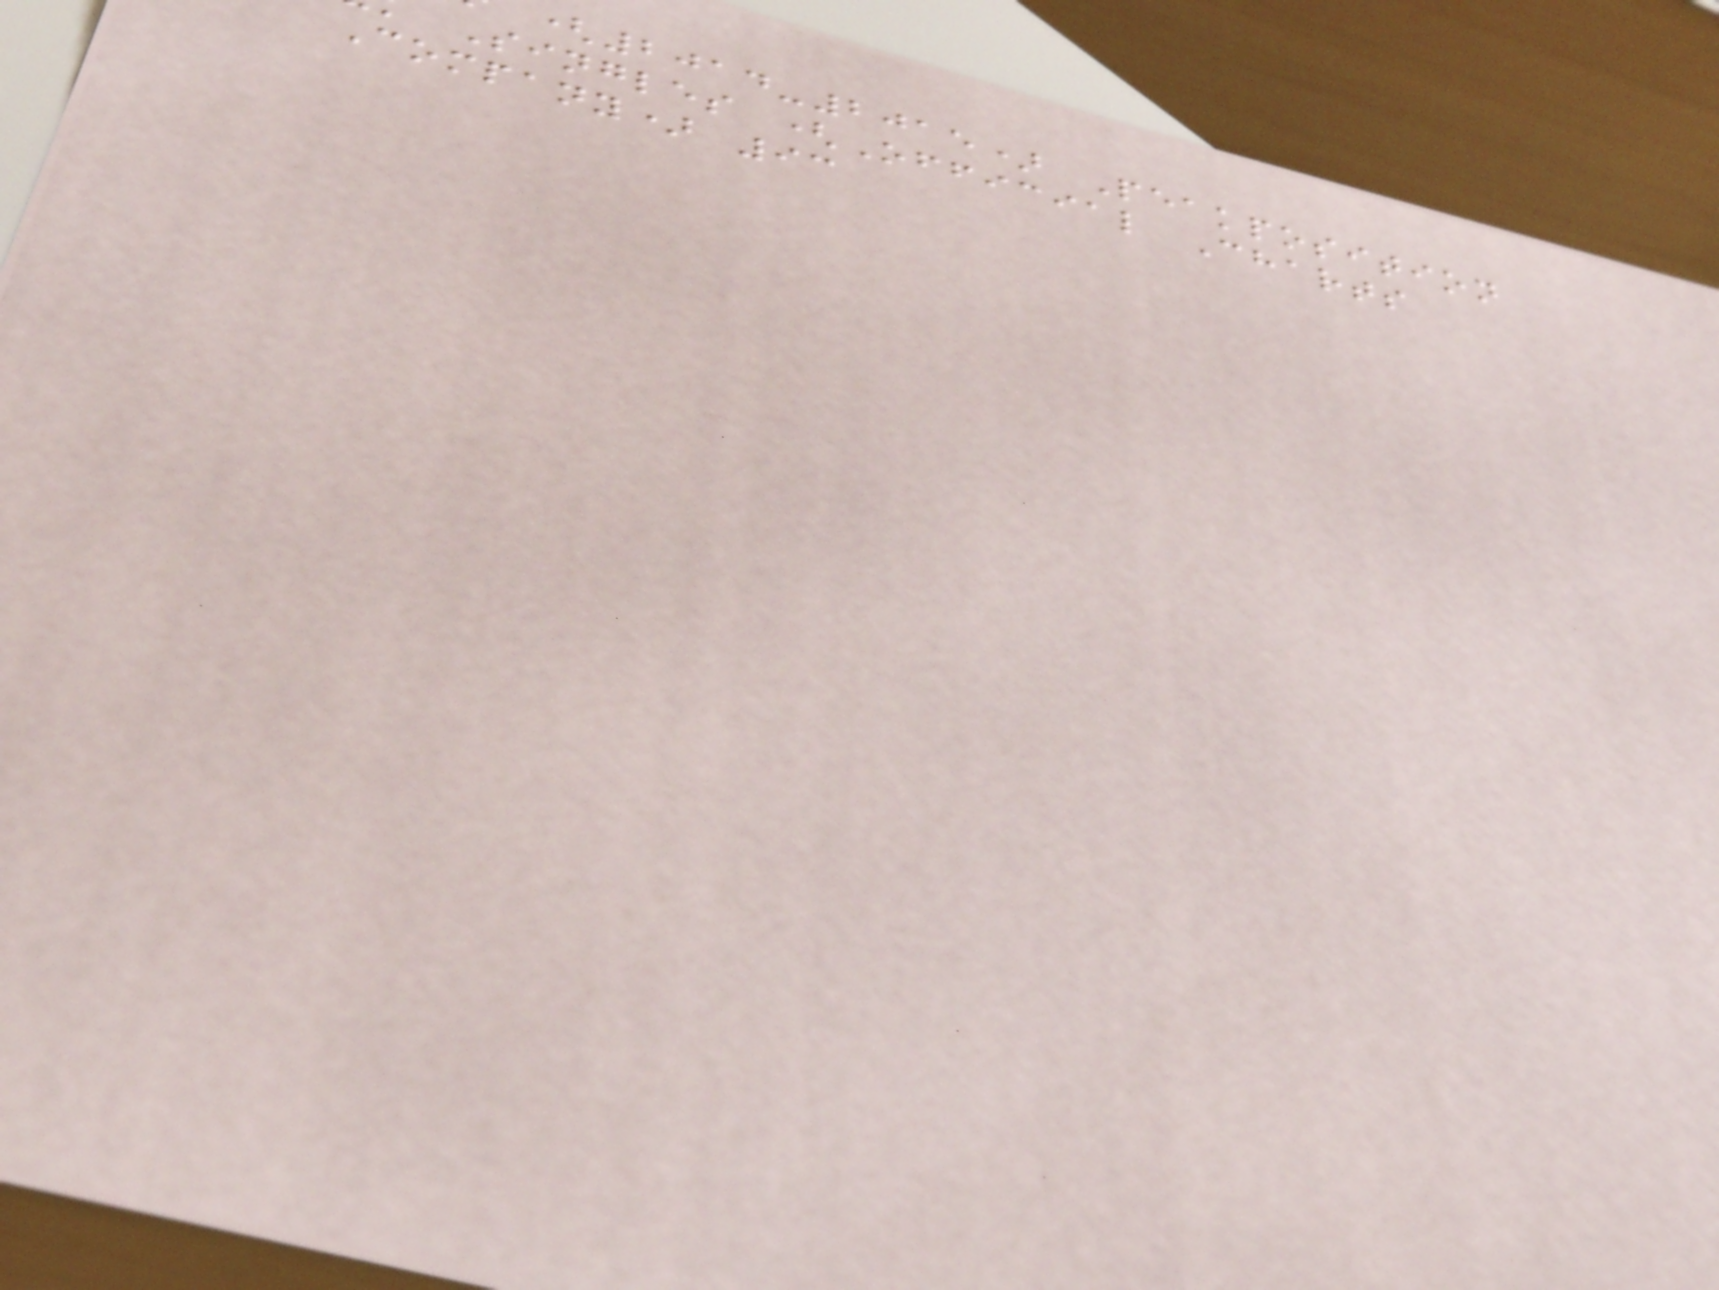(2014-2015) Peakposition
Singles (Official Charts
Company) 93
